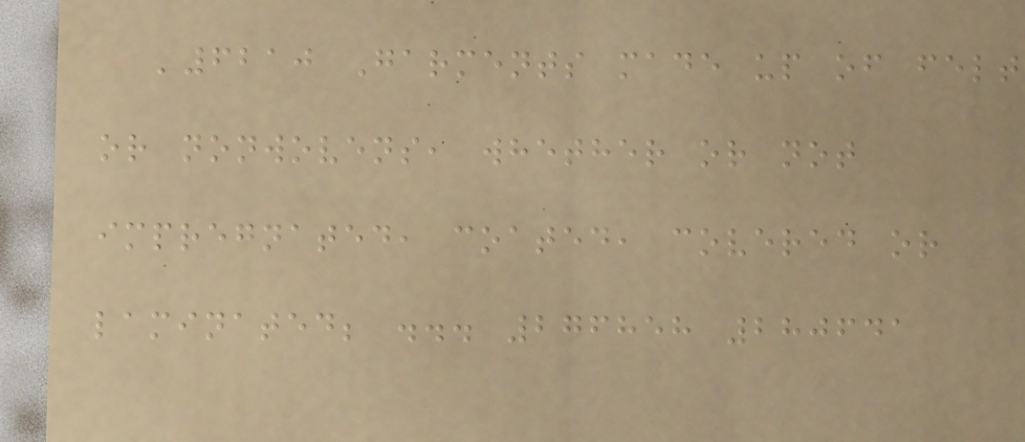'6210 Garments made up of felt
or nonwovens, whether or not
impregnated, coated, covered or
laminated; ... 276858 280641
